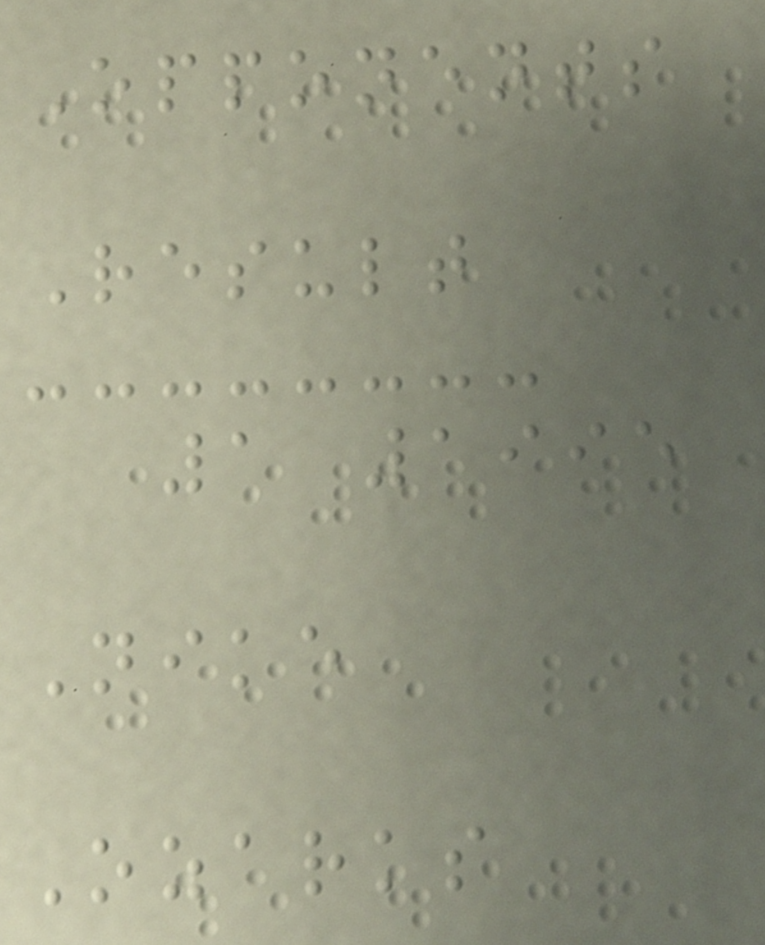Opponents
Result
1 1995
Nike
Ozarks
